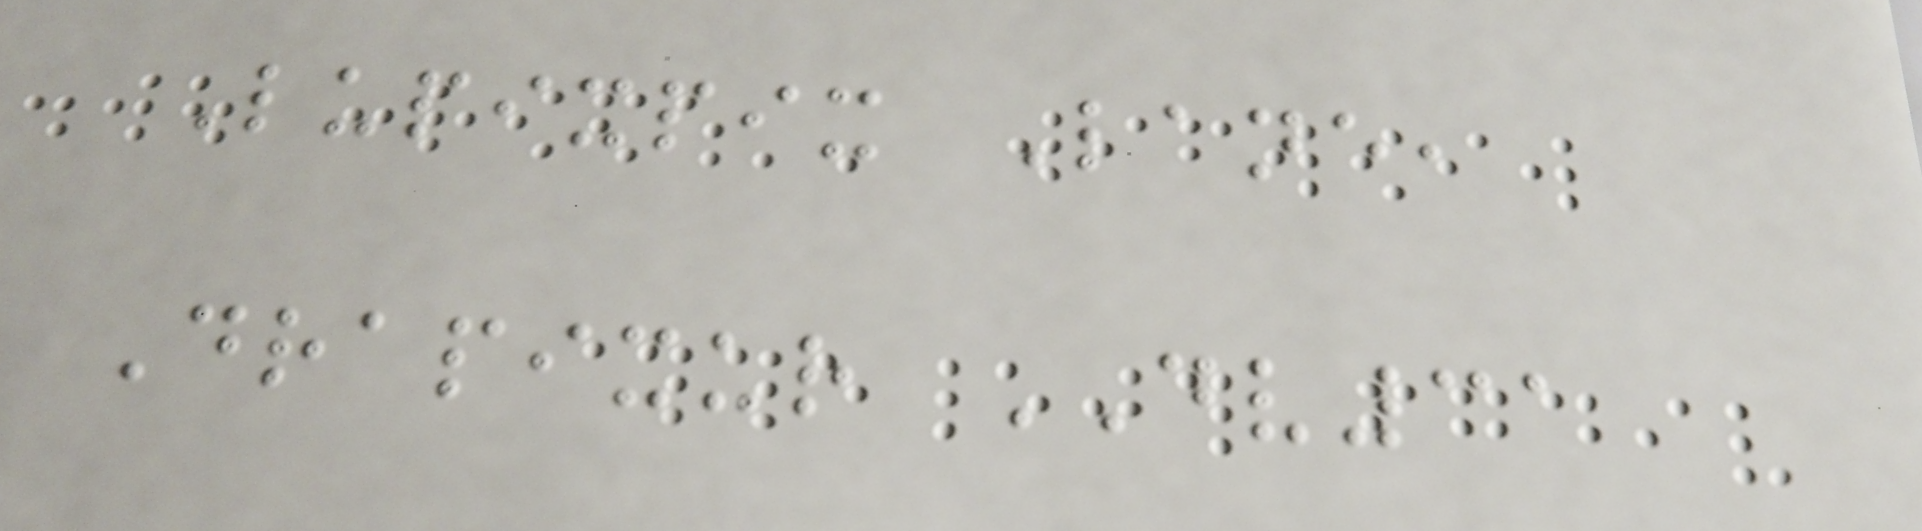Lupixpix Lane,
Drapixur DV31
